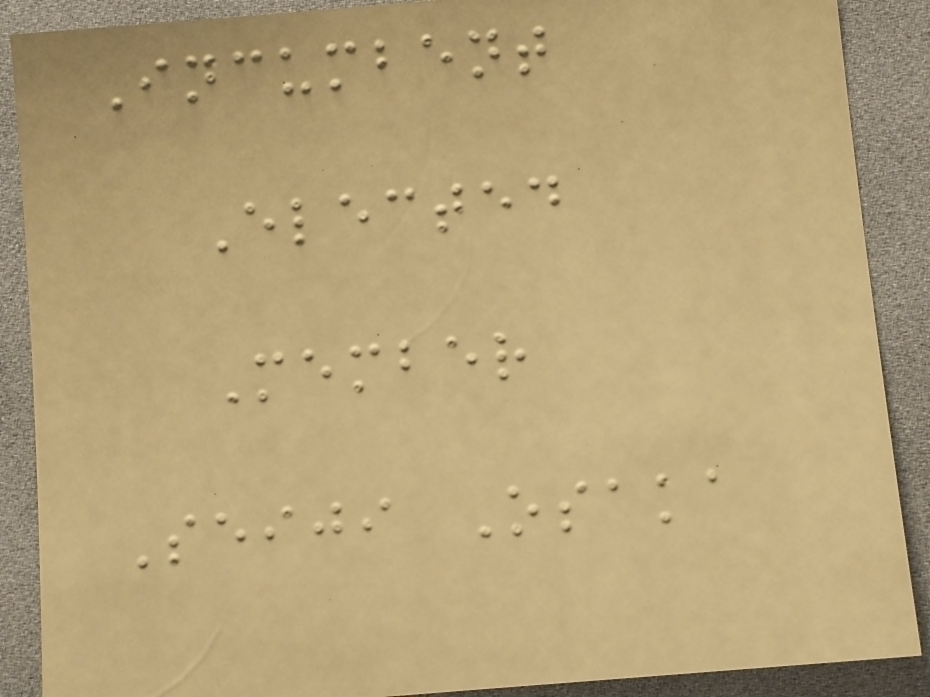Incumbent
Elected
Member
Seiji Osaka
